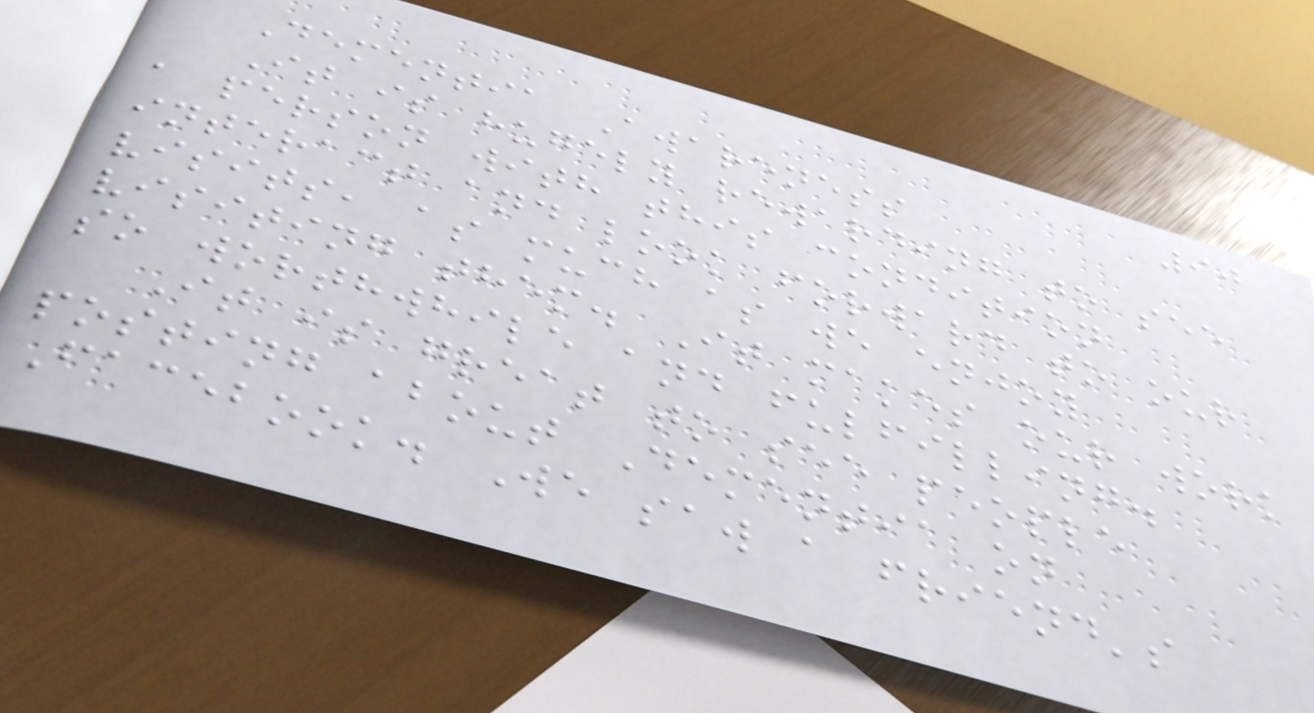90
Dementia Awareness
It is hugely rewarding to see
a person with this condition
interact and look forward to our
visits, as much as we enjoy
visiting them. It makes our work
so worthwhile and fulfilling.
It is great to see people
posting about Dementia on
Facebook. We saw a friend's
